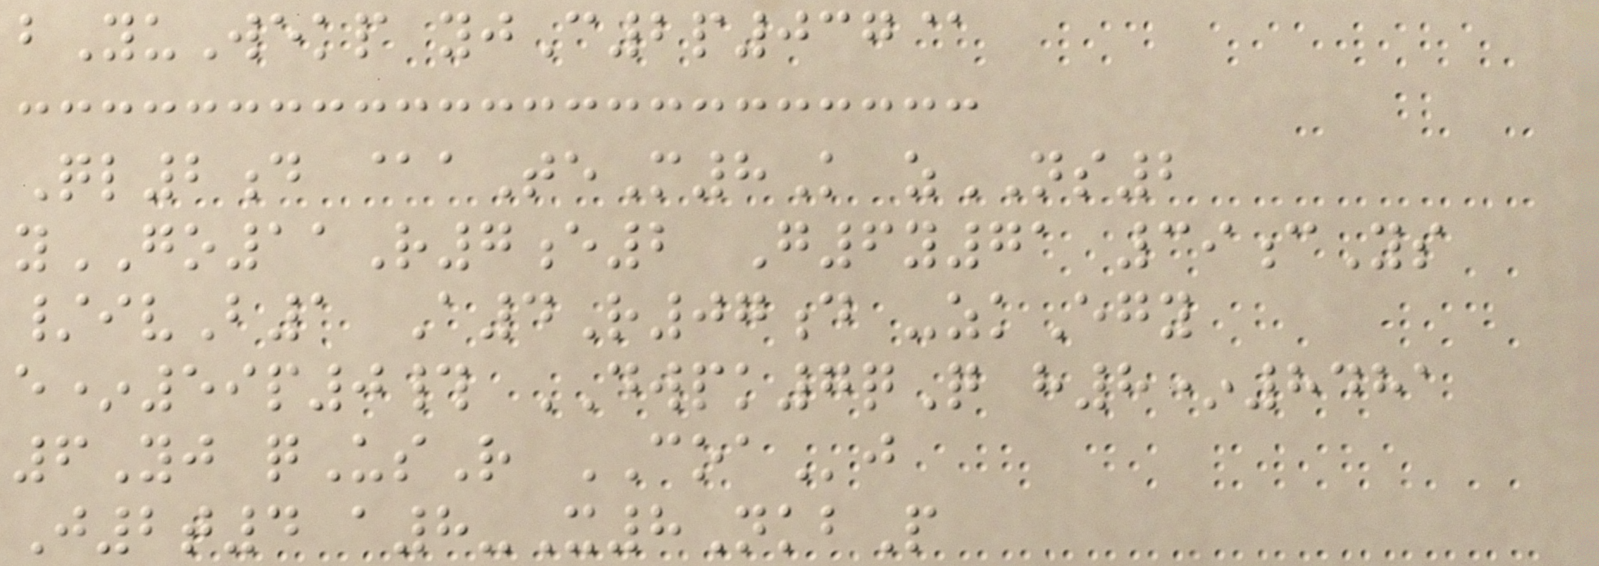bYuWekp yjC2p037@
Ql2d @aTeM8K zNS2
yGO11R7e2 G6y71 39cYs
/ivB1 A4R07d -zkEgy
e*59p0# DWPK7qQ h8*8481
6Yj qUsR COAj
J2t4 a8-X8NkbP
